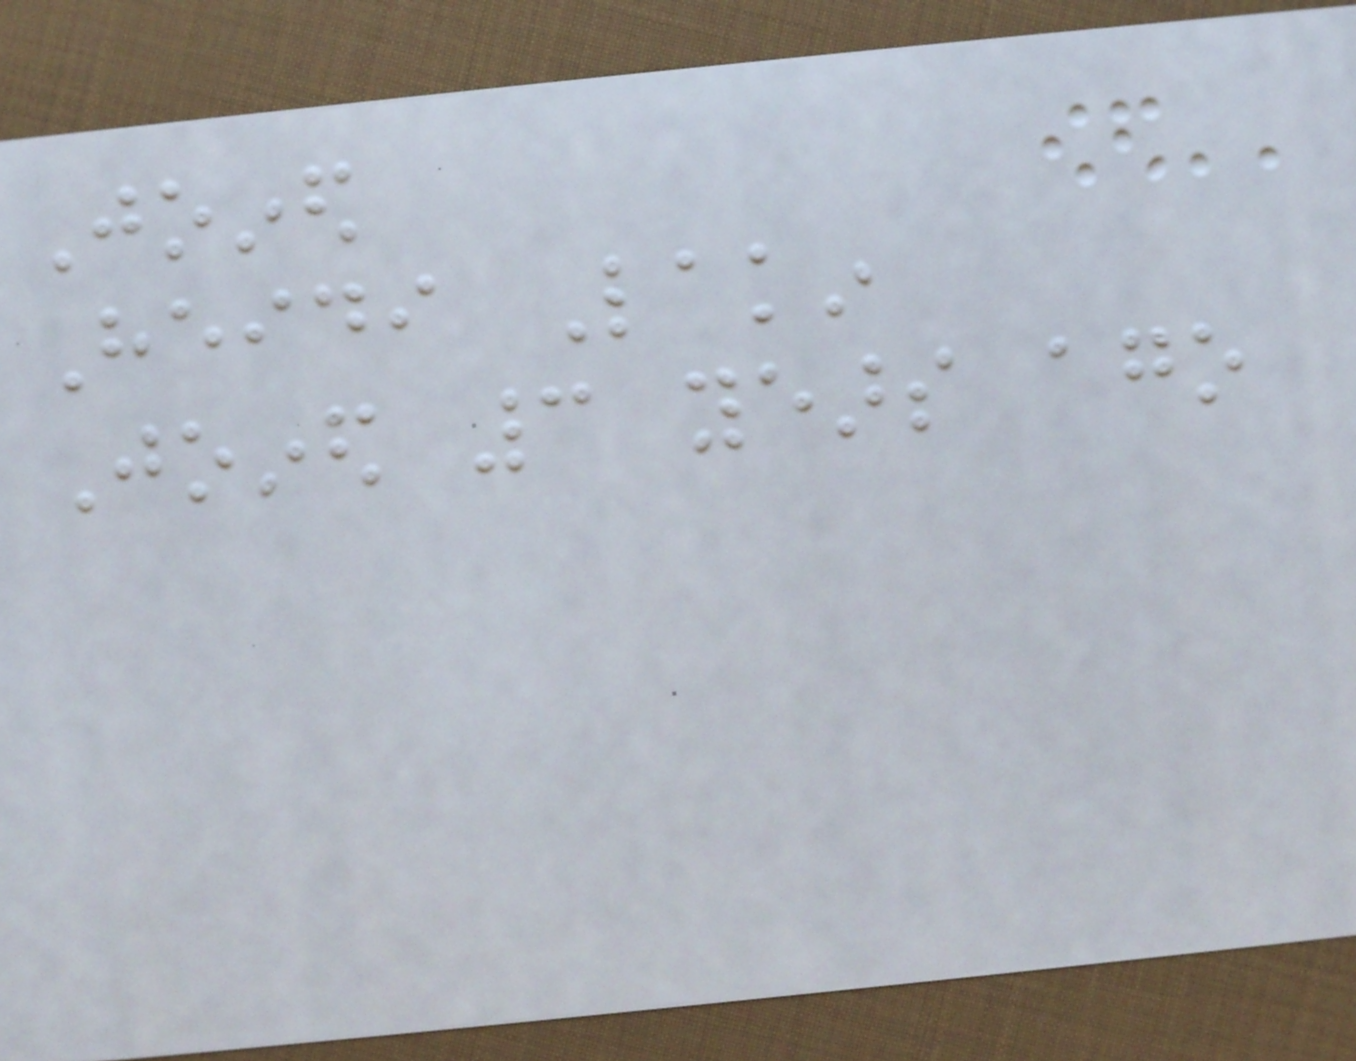Joined
Heidi Lakin
Joined 3 years ago
